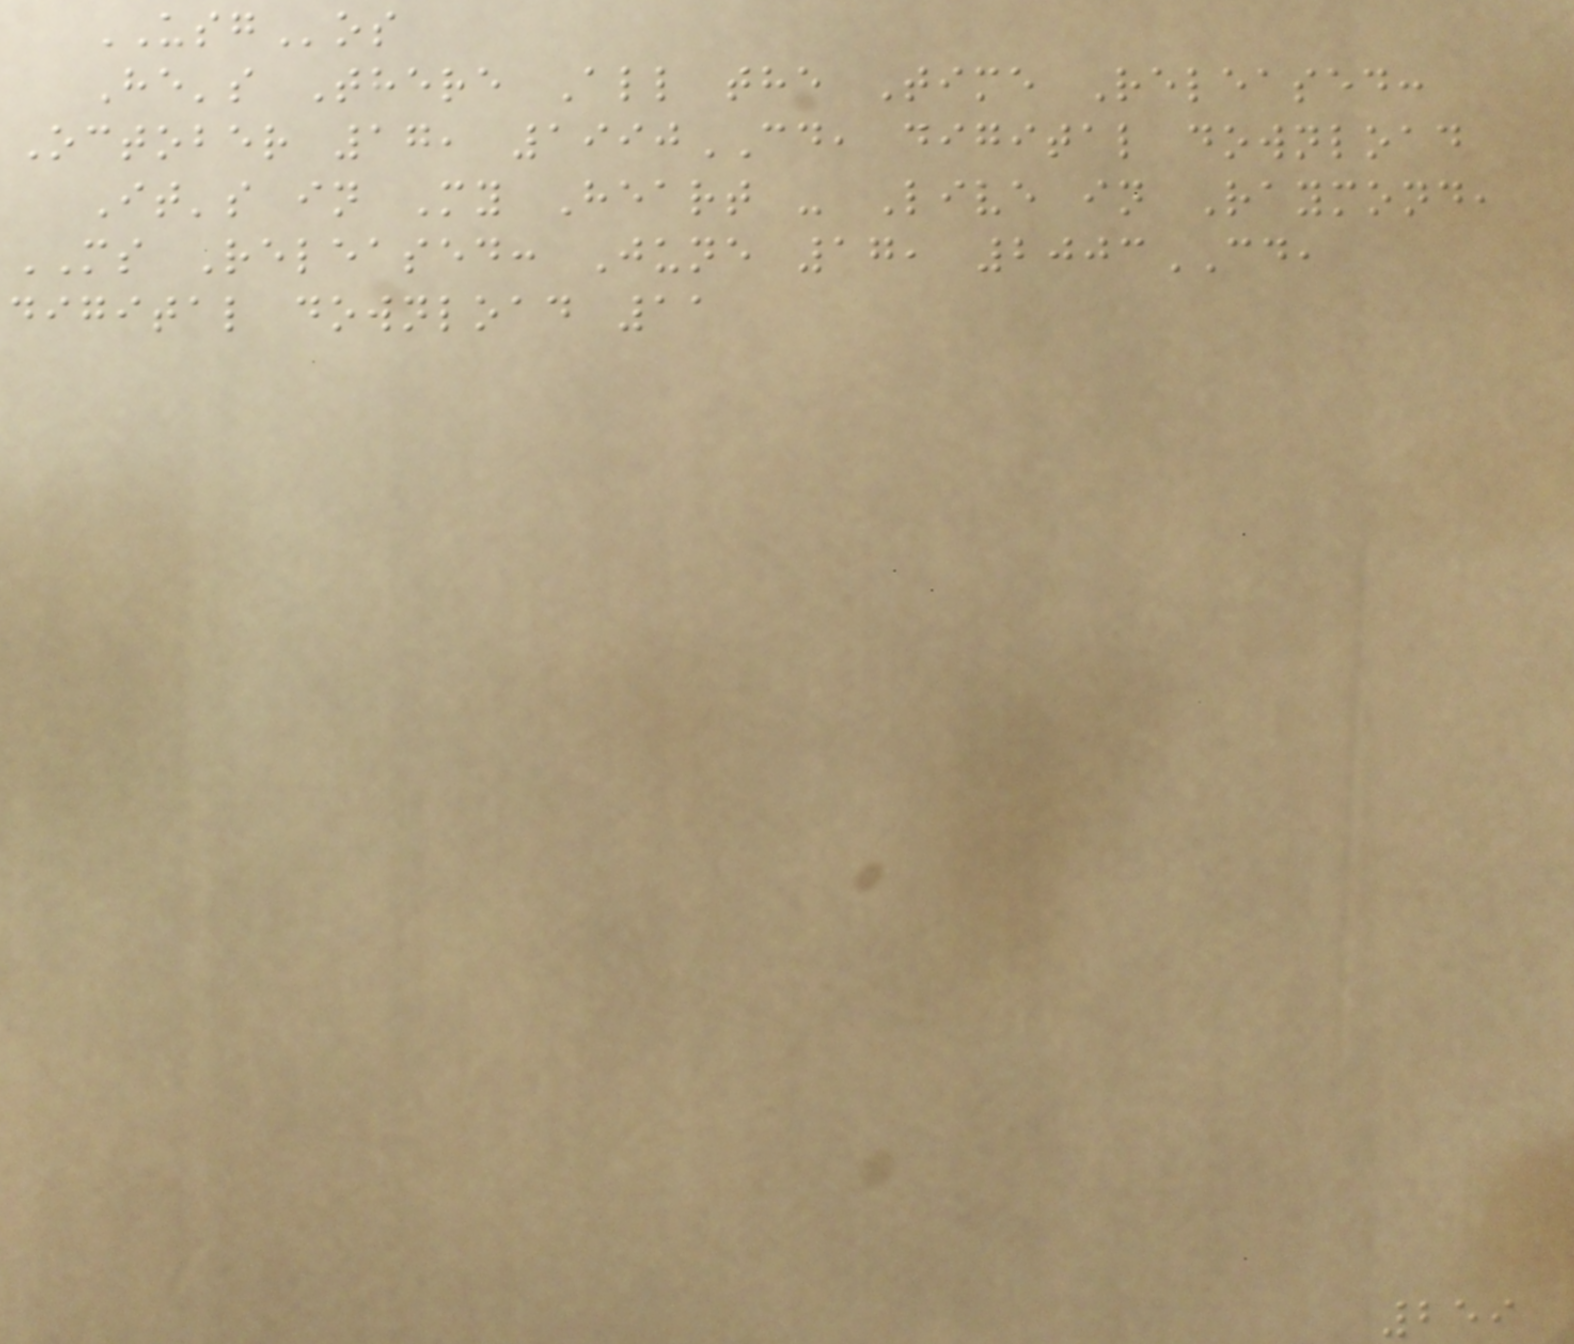USGos
He's There All the Time Released:
October 17, 1990CD, digital download
It's in My Heart - Live in Raymond,
MS Released: June 17, 2003CD,
digital download 11
259
